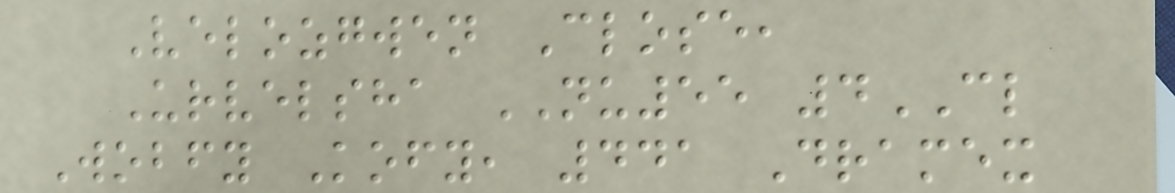Velozgwen Close,
Urvelsha NU55 4CL
Wobfy Kofy, 441 Dramex
